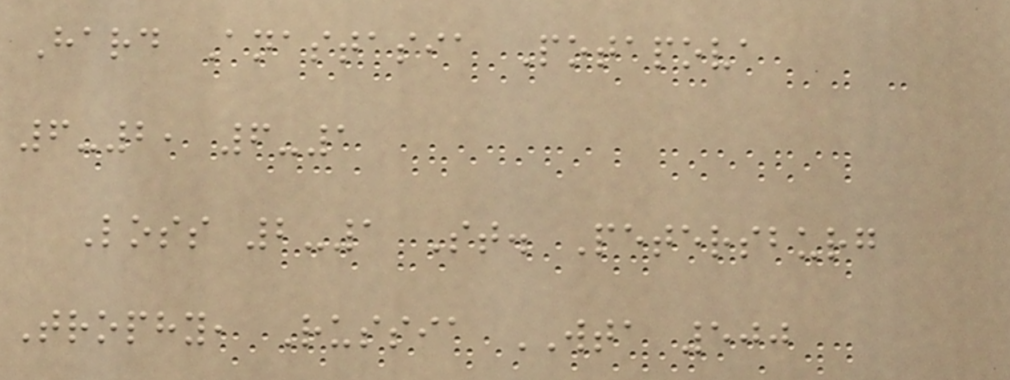Hard Anastasia Potapova
6-2, 6-1
Loss 2-1 St. Petersburg
Trophy, Russia WTA 500
